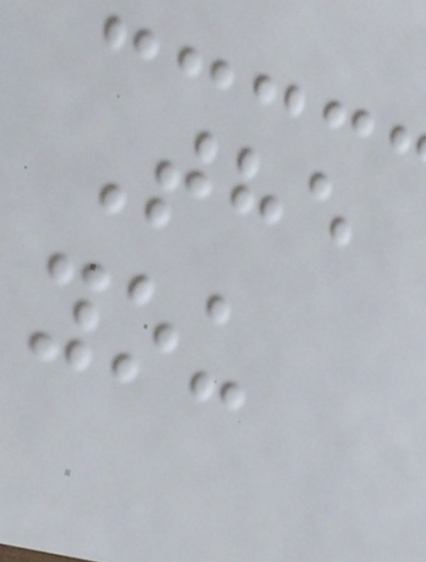The
you
